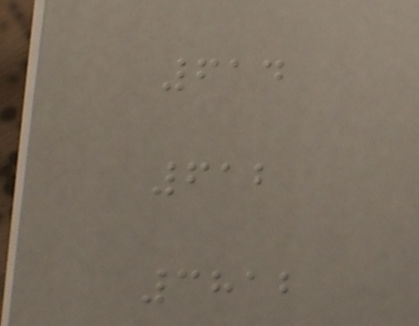614
612
3812
